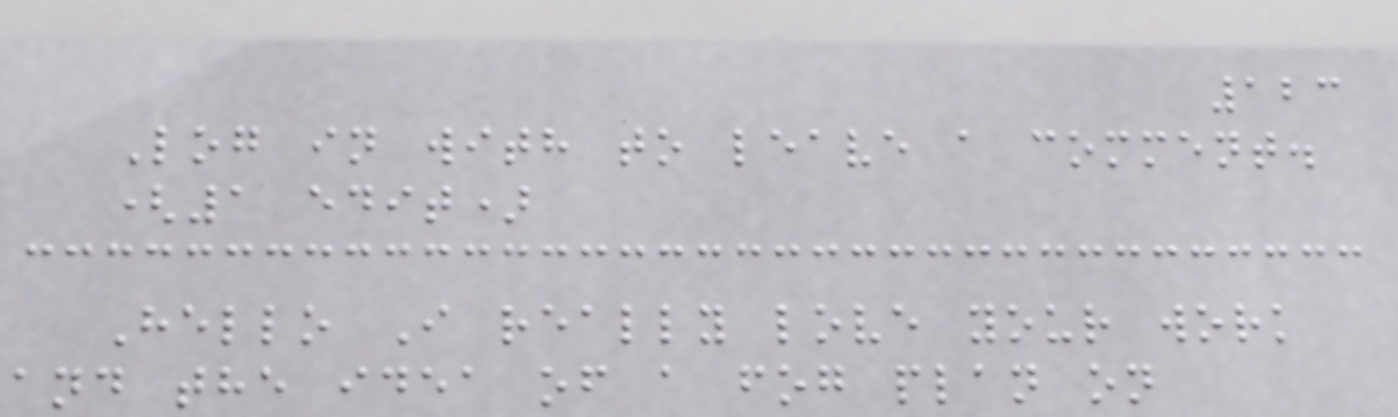123
Log in with to leave a comment.
(1 edit)
Hello I really love your work
and the idea of a fog plan on
